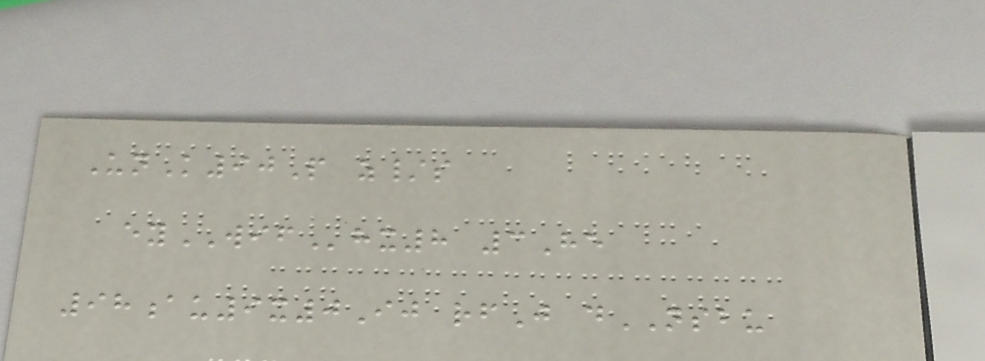UnK90P z/s
eyWIFhx8 3He
98au9x0Ij rfJ dNSBU
